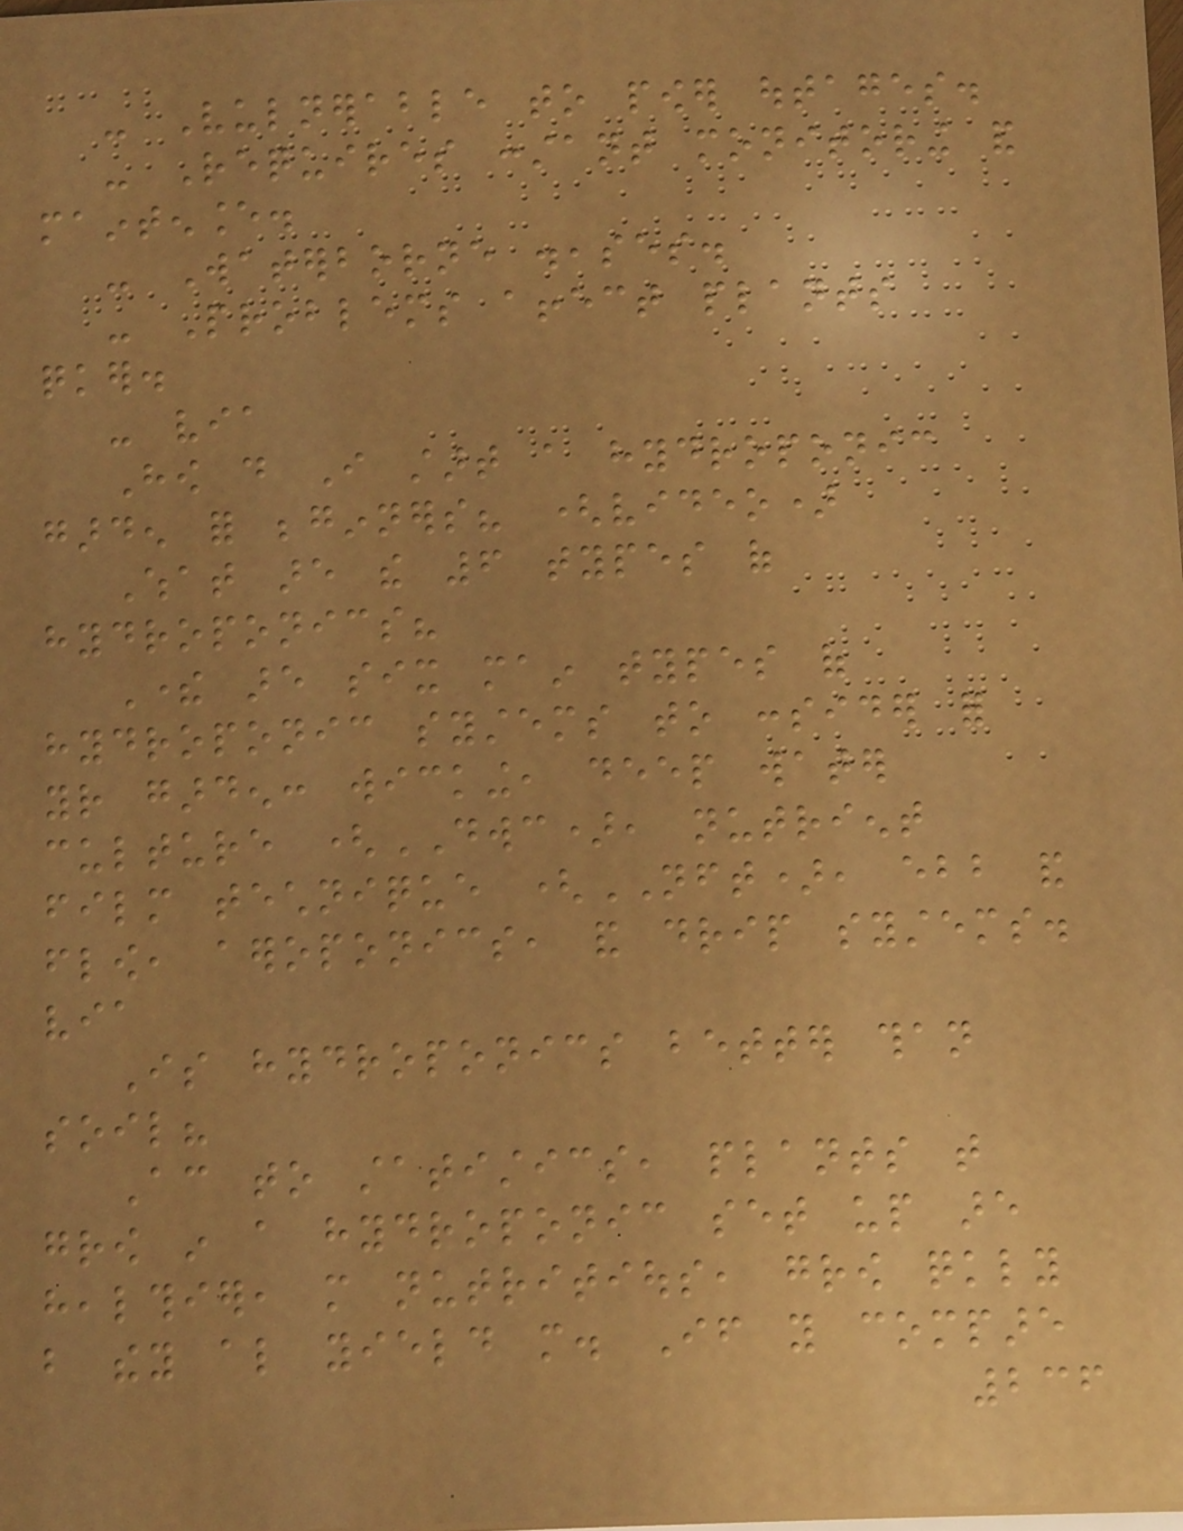- Vulnerable to power outages.
- Requires constant monitoring and
maintenance.
- Waterborne diseases.
- Problems affect plants
quicker.
- via
How do I start a hydroponic
garden for beginners? (video)
What are the 6 types of
hydroponics?
There are six main types of
hydroponic systems to consider for
your garden: wicking, deep water
culture (DWC), nutrient
film technique (NFT), ebb and
flow, aeroponics, and drip systems.
via
Is hydroponics better than
soil?
According to statistics, plants that
grow in a hydroponic set up are
healthier, more nutritious, grow quickly
but they also yield more. If you compare
236
